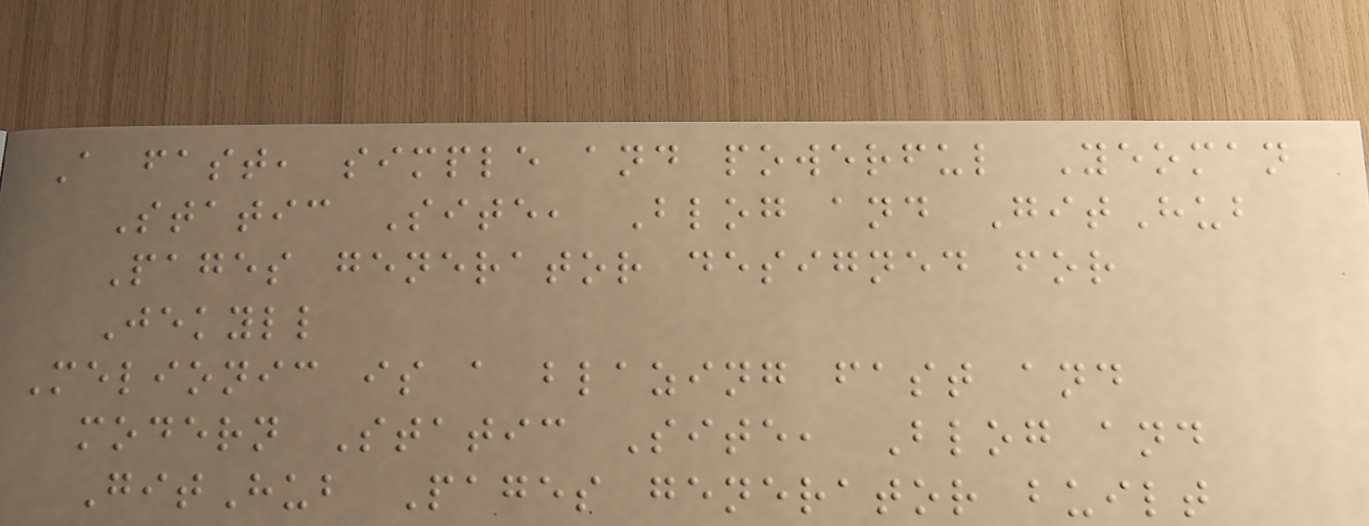A fast, simple and powerful Yeoman
Static Site, Blog and GitHub
Pages generator designed for
Jekyll
Melionic is a blazing fast and
modern Static Site, Blog and
GitHub Pages generator built
